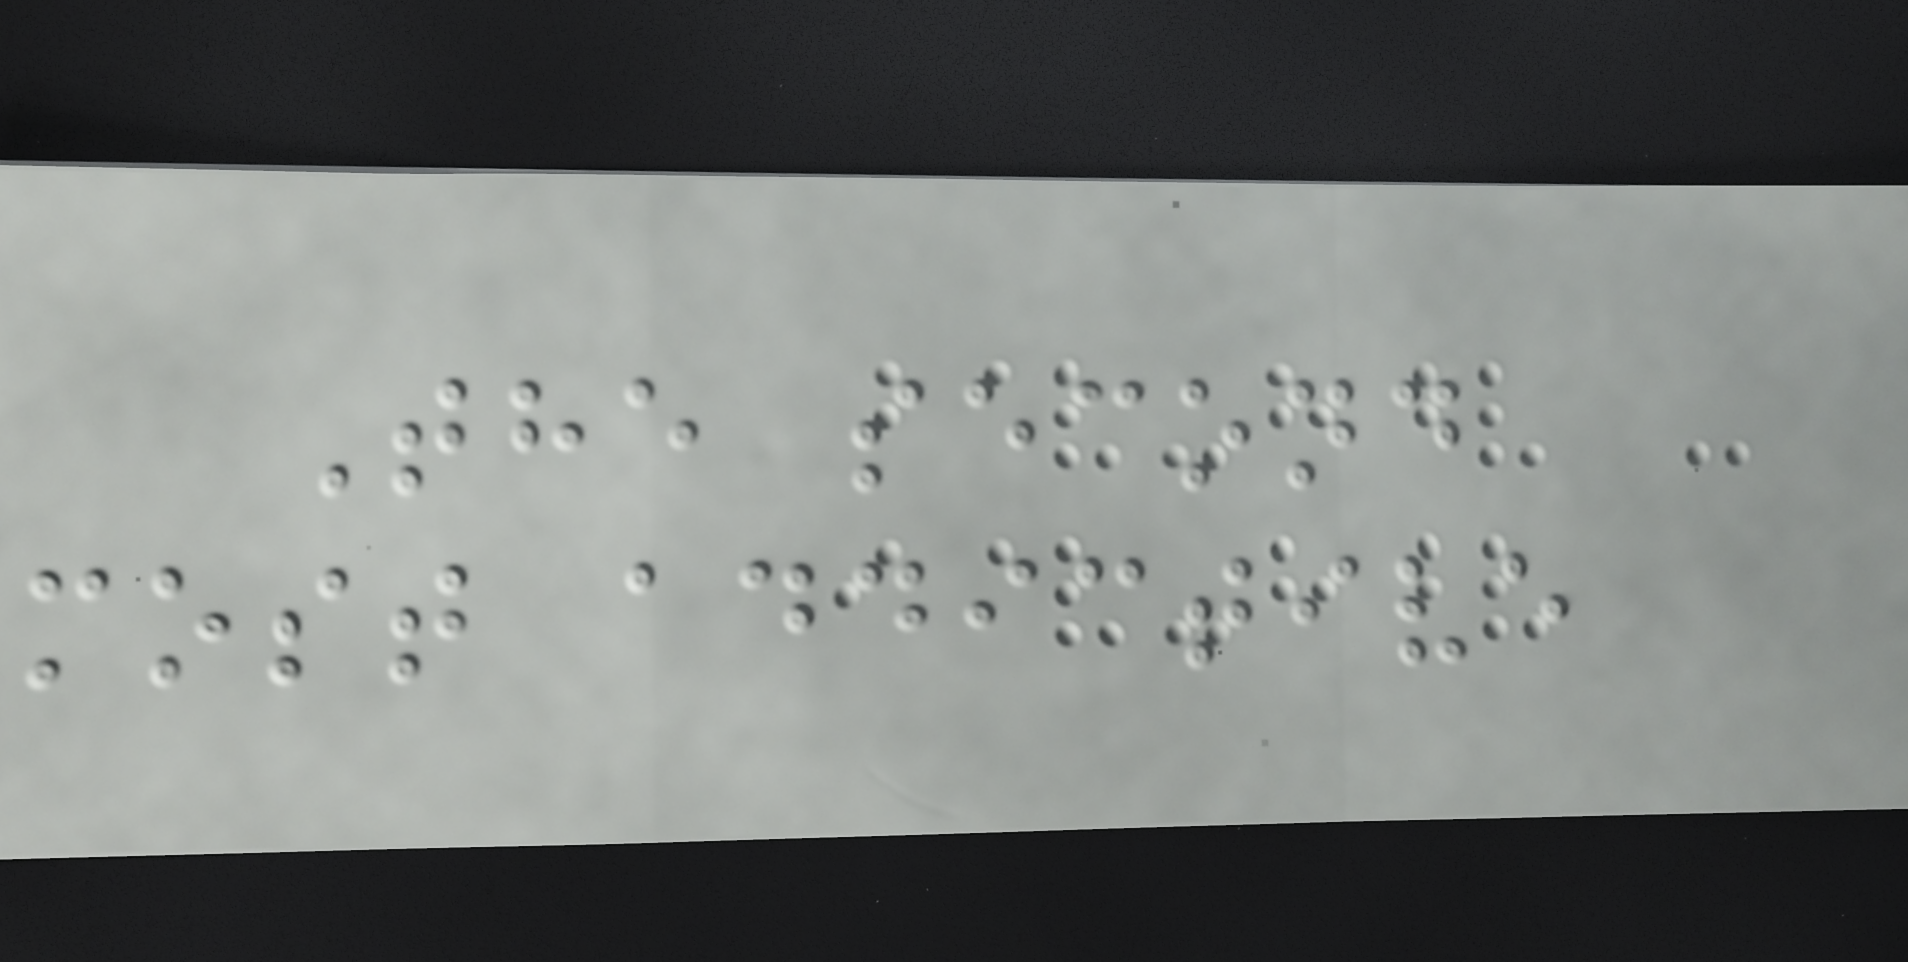The second
most addictive
